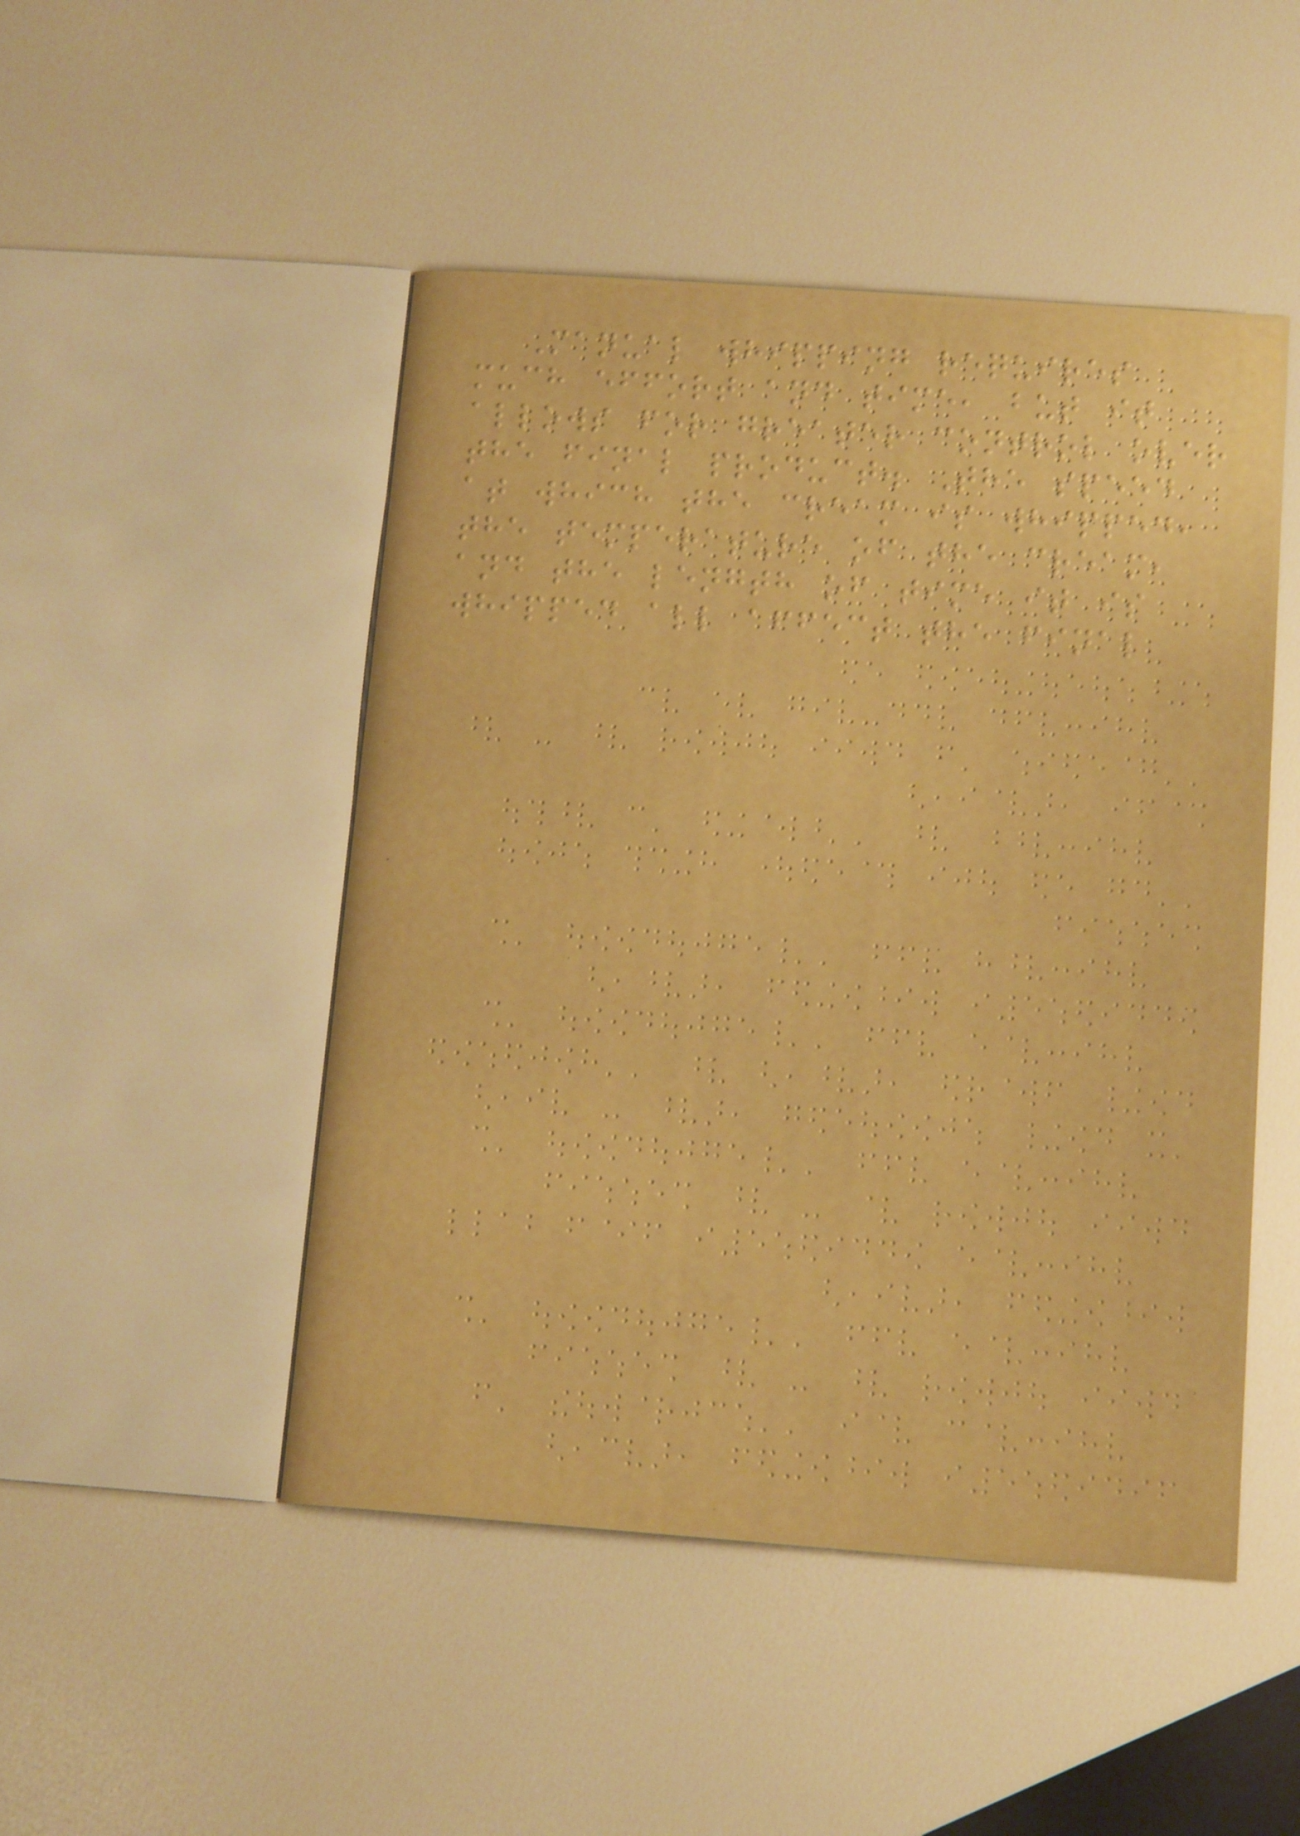Manual whipping requires
much effort and time, but it
allows for greater control over
the final product. The speed
at which the cream is whipped,
the temperature of the cream,
and the length of time it is
whipped all affect the final
